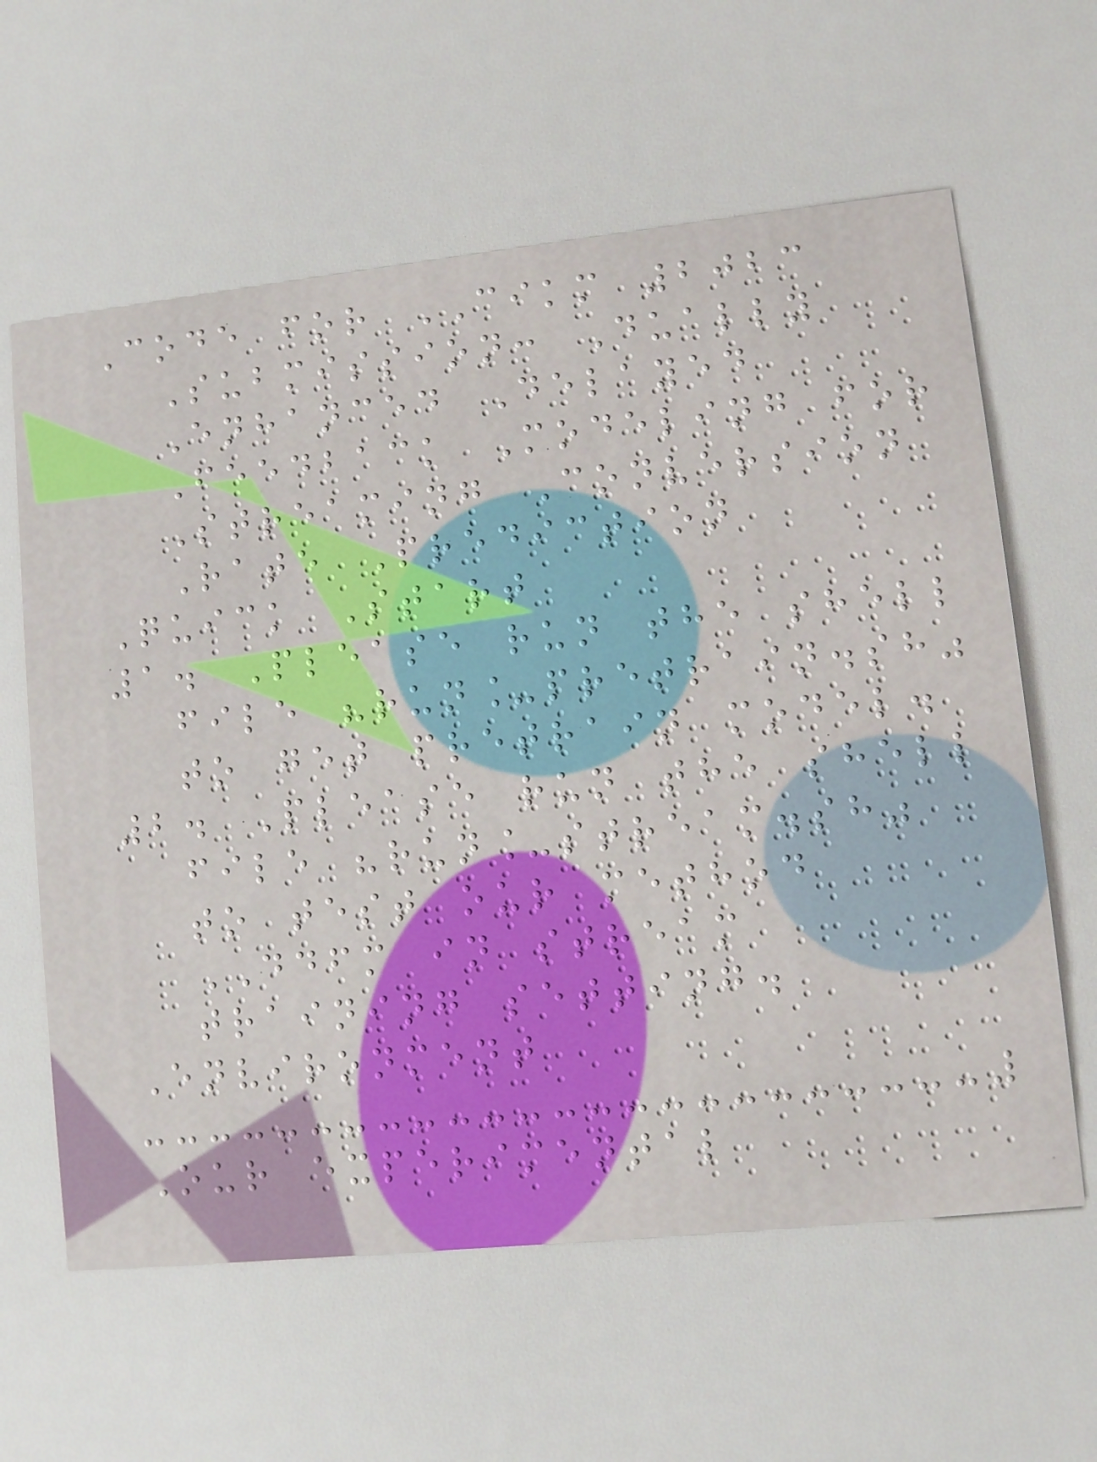Code for CIKM 2023
Submission: Dually
Enhanced Delayed
Feedback Modeling for
Streaming Conversion
Rate Prediction
Quick Start
1. Please run the shell
file "run_pretrain.sh"
to get pretrain model.
2. Please run the shell
file "run_stream.sh"
to test our method
DDFM in stream
training setting.
Environment
Our experimental
